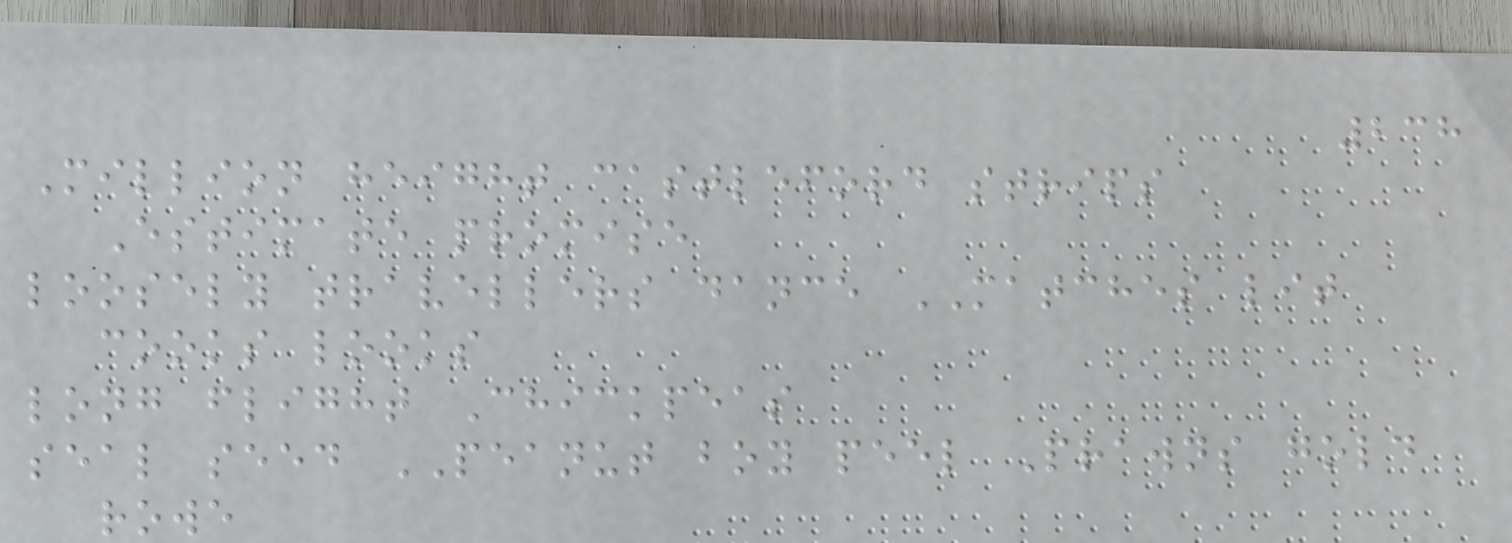238
Million height castleford strips
Estimate promise
loosely travellers dance MATCHES lit
cooks looks
long flight Chickpeas
seal seed PEANUT boy peel Prawns gold
rowe
